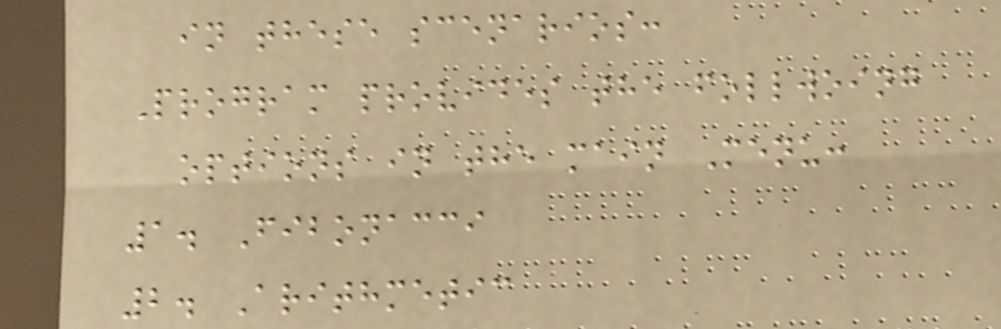in these scenarios:
Program provides the follwoing
options in the main Menu:
1. Fibonacci
2. Arithmetic
